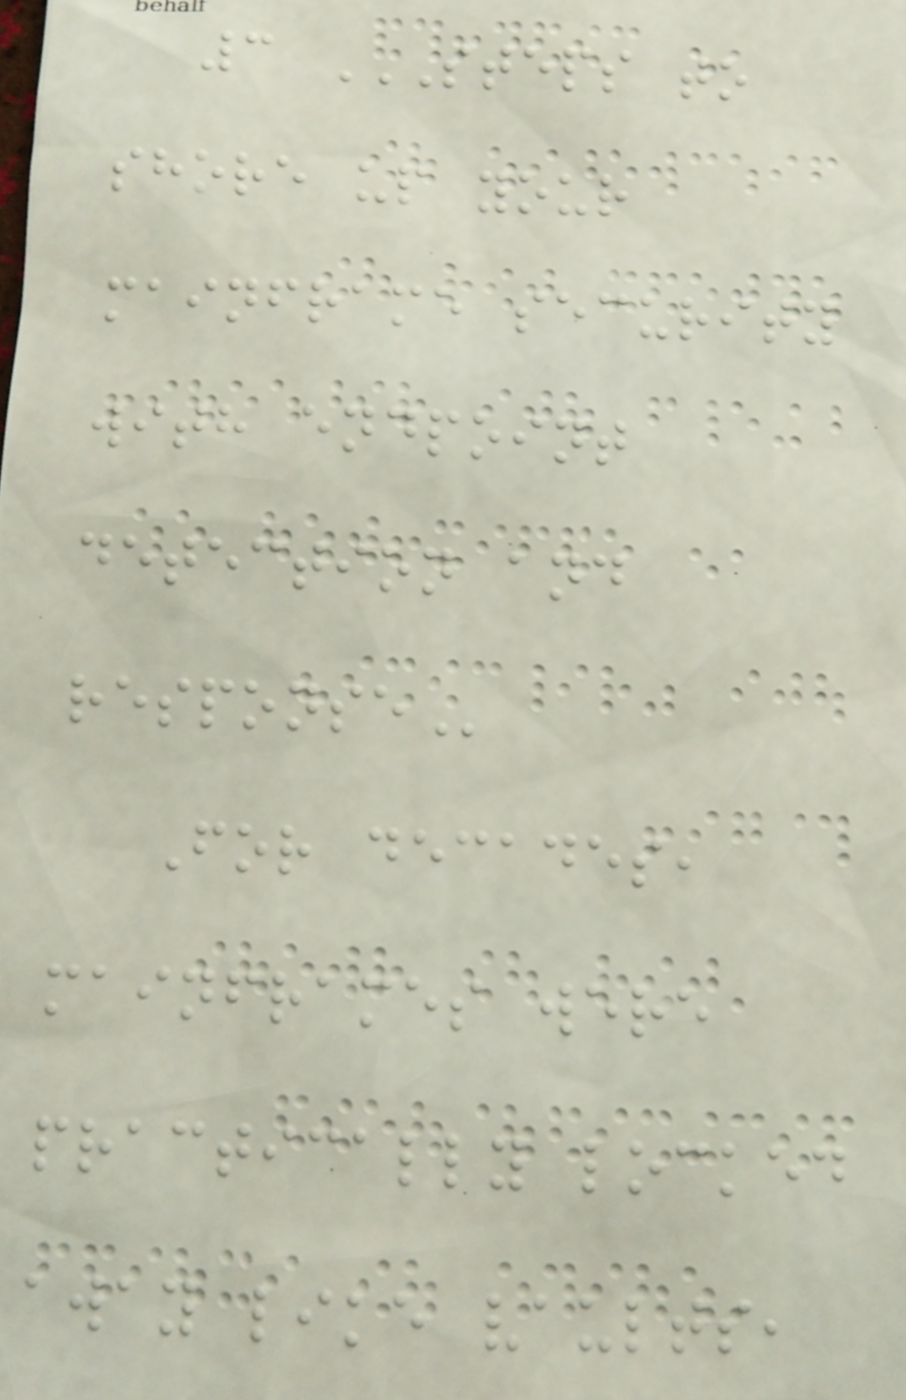3 STEPS TO
SHORE UP YOUR
MAINFRAME SECURITY
WITH ENDPOINT
DETECTION AND
RESPONSE
For decades,
mainframes were
practically locked
away like vaults,
